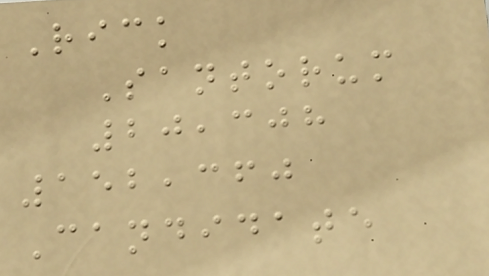Rick
Santorum
20,308
152,360
Candidate
